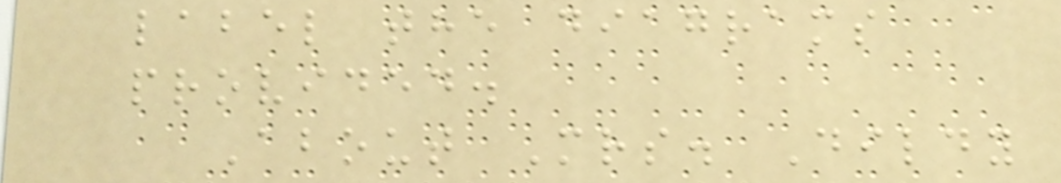label the diagrams
provided.
About Mrs. Dildy
